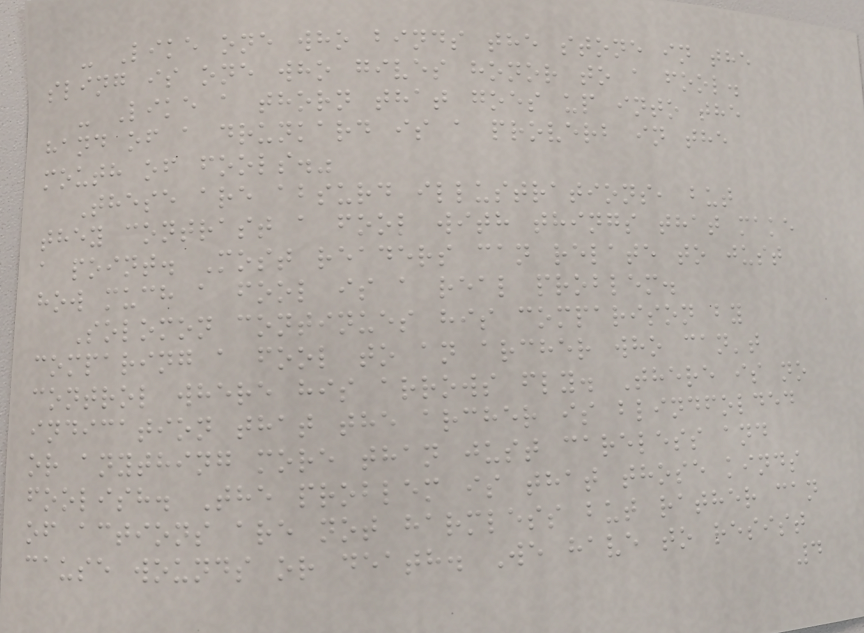- Like one who binds the stone in the
sling is one who gives honor to a fool.
- Like a thorn that goes up into the
hand of a drunkard is a proverb in the
mouth of fools."
These are absurd illustrations, but
they contrast a fool with things that make
a point. Most readers can relate to just
how much a fool is a real problem.
Solomon continues his comparison by
comparing a fool to an archer who can't
control where his arrows fly. There is no
indication that the archer is blindfolded
or anything more than just careless and
foolish. The problem is that those kinds
of actions are not harmless but rather can
cause wounds or death. We have to resist
4
